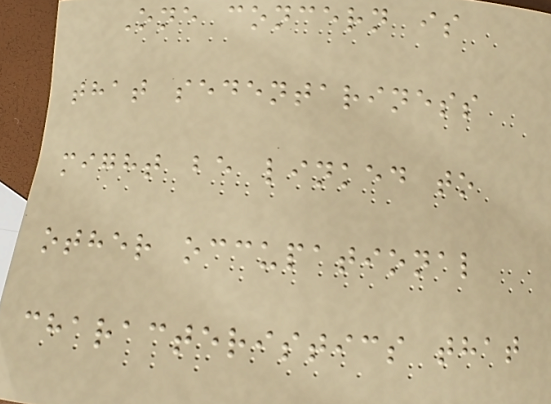One concern is
that sedentariness
might be linked to
other occupational
characteristics that
